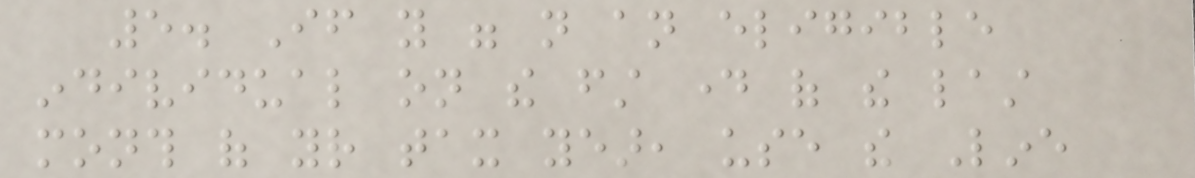5. If you were not an eligible
individual on the first day of the last
month of your tax year, use the Line
